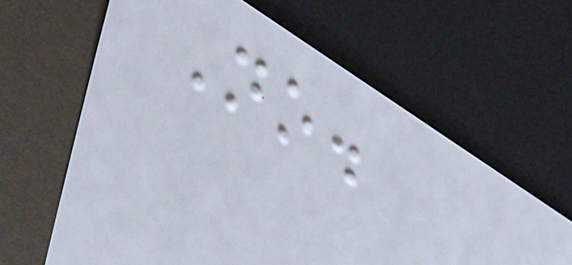No.
